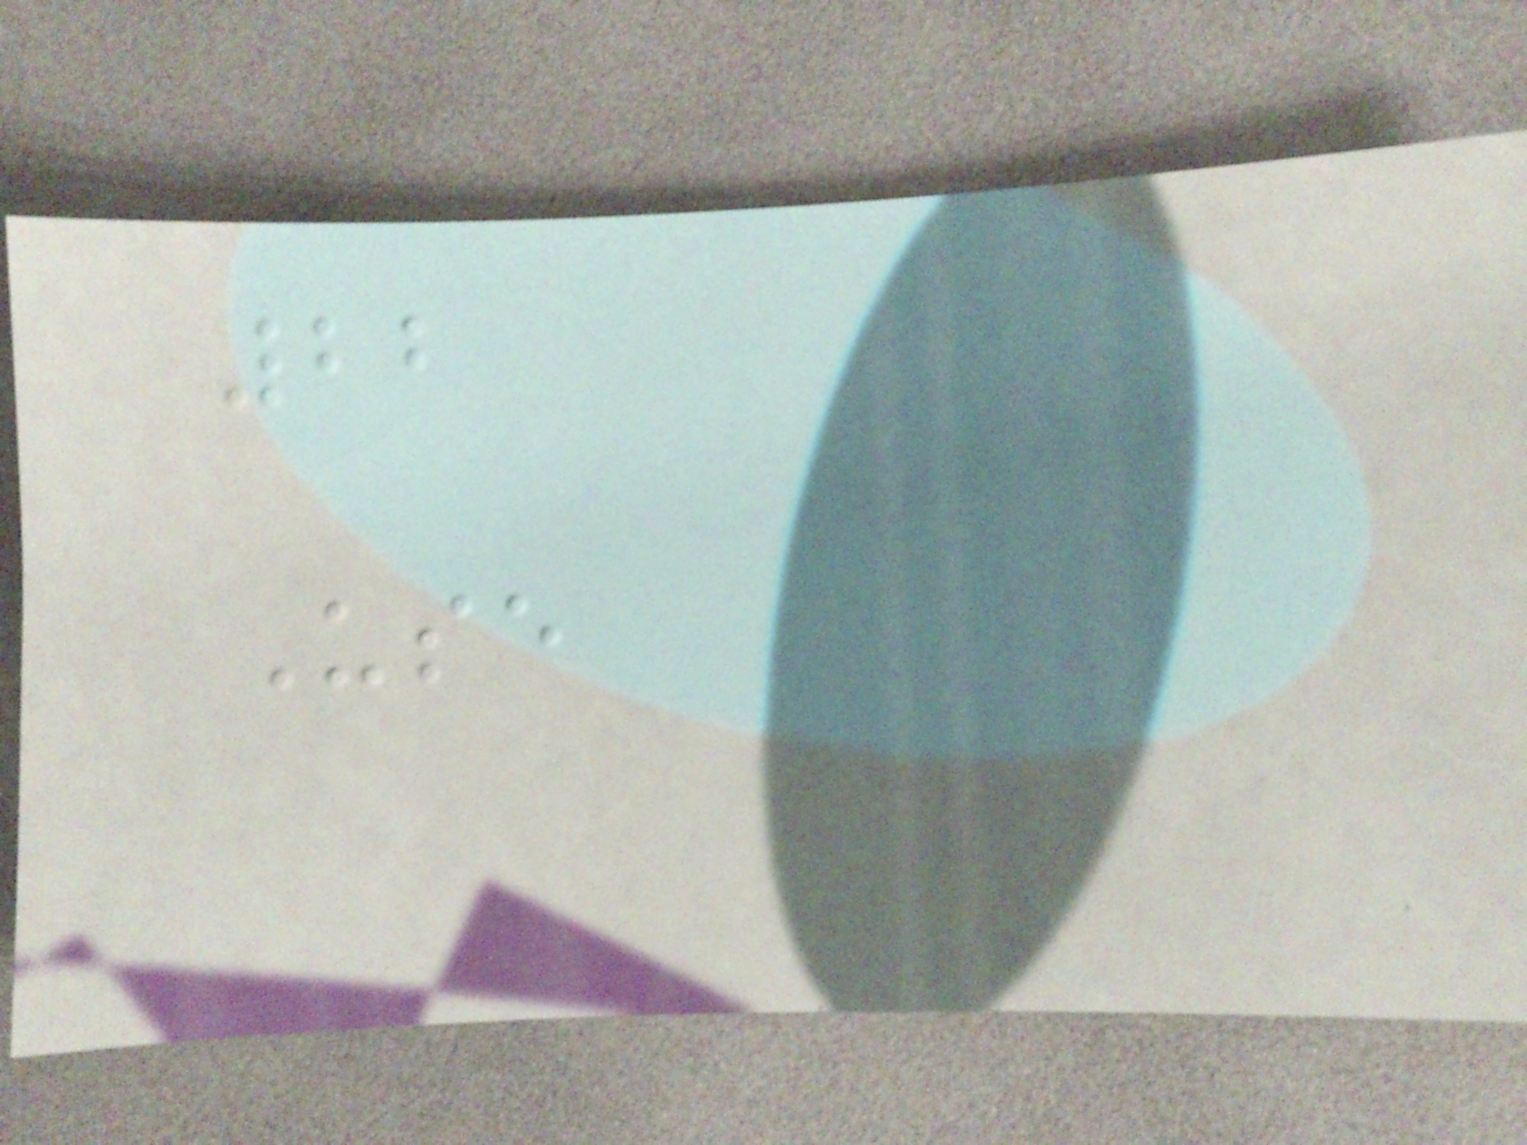22
Use
